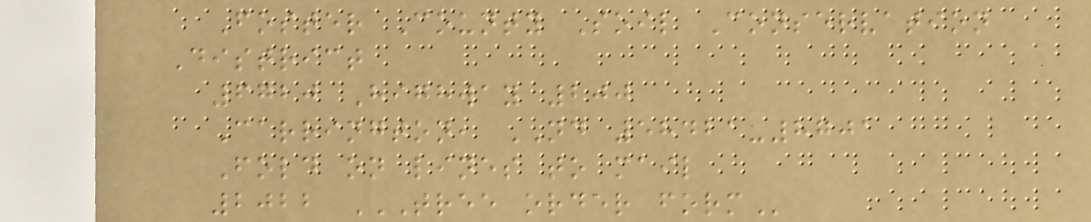Foster County Soil Conservation
District
6720 Highway 200
Carrington, ND 58421-8701
Fold on lines to mail
2022 TREE ORDER FORM
